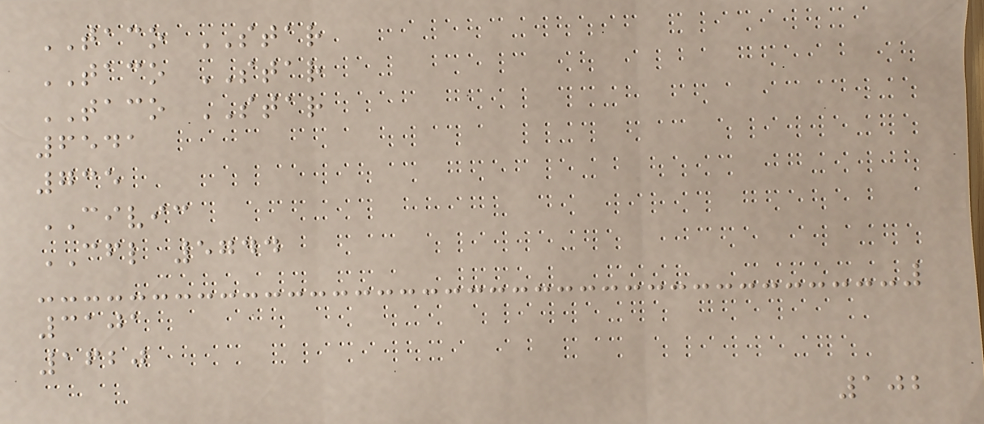TACO STAR
TACO STAR
TACO STAR
6541
735
CIVIC
CFL 5744
3101
1620
102
